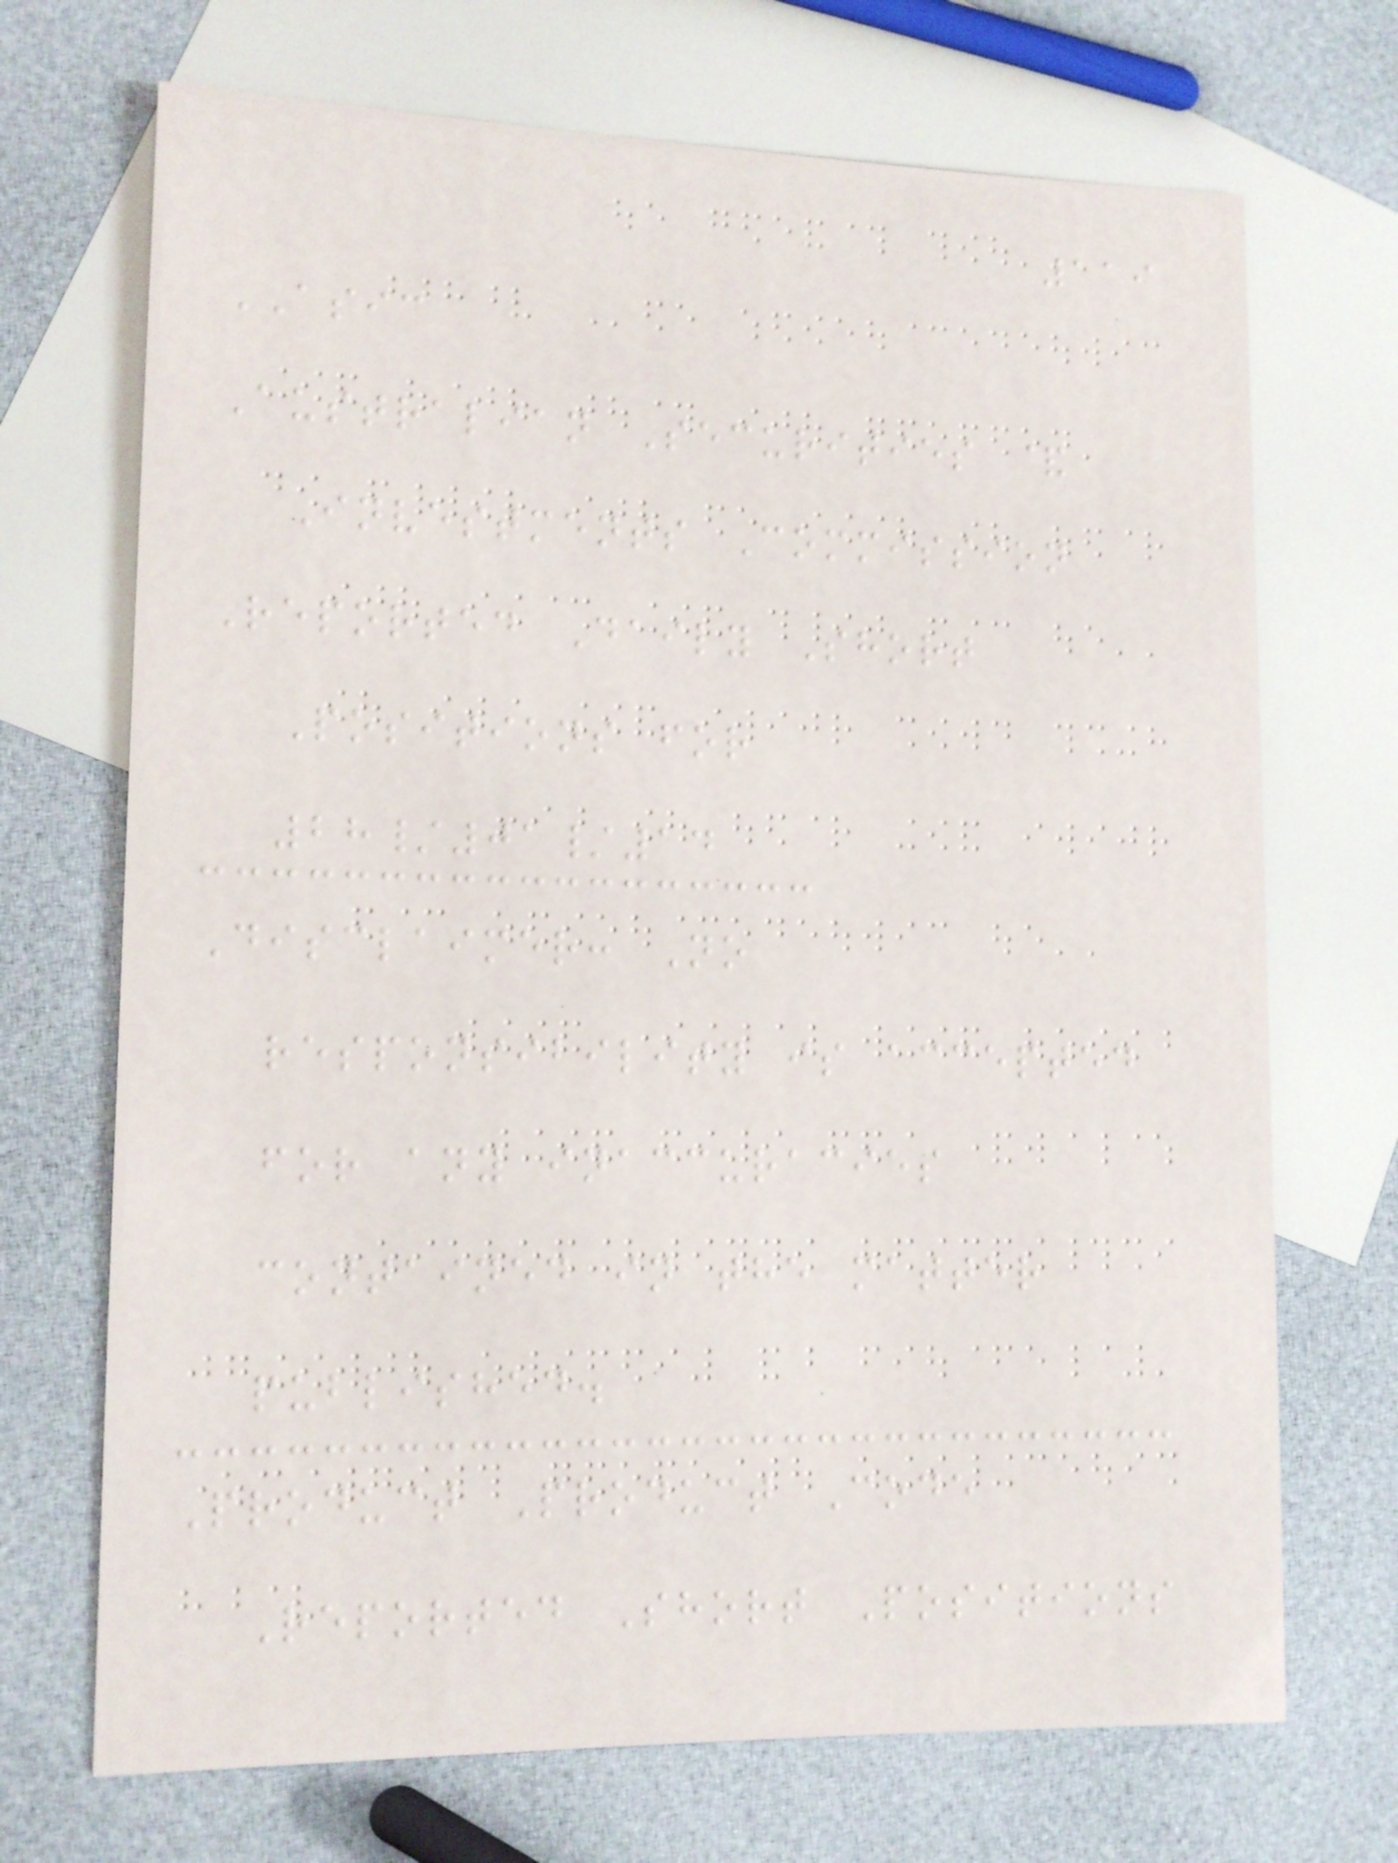119
ASIC
Australian Securities &
Investments Commission
Reported Daily Short
Positions for
28/01/14
Disclaimer: No
responsibility is accepted
for any inaccuracies
contained in the matter
published.
Product Product Code
Reported Short Positions
